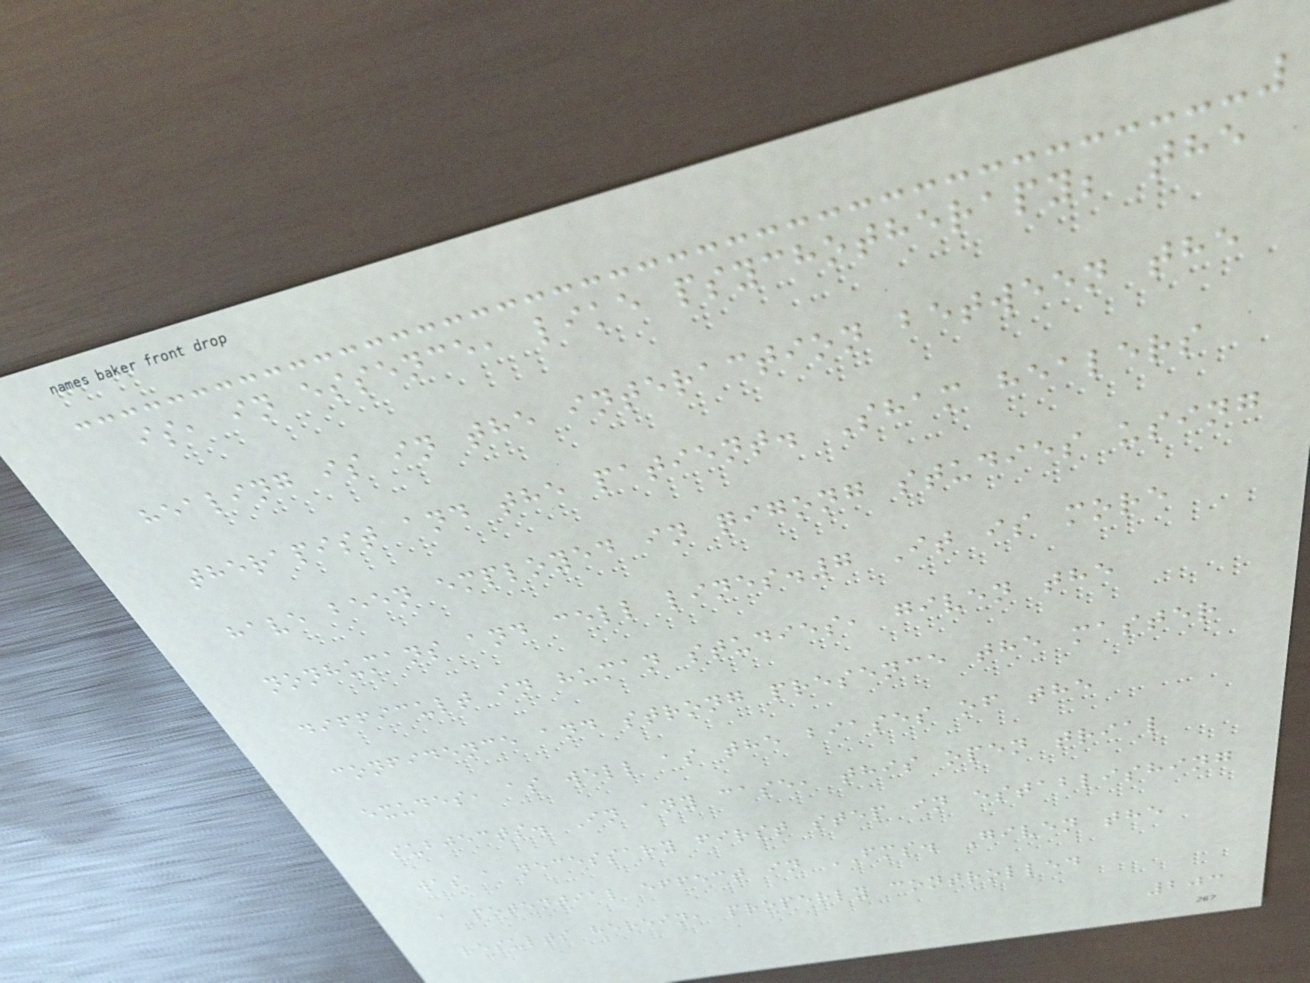is, in essence, like psychotherapy; the
healing is in the interaction between the
therapist and the patient. Sham healers
have been employed in qigong studies using
nonhumans and cell lines.7 It is more
difficult in human studies, given the
confidence and strong presence the master
exudes, as well as the biases of the
subjects. In any case, this open trial
was a necessary first step in establishing
a potential effect in FMS. Given the
results herein, properly controlled
203
